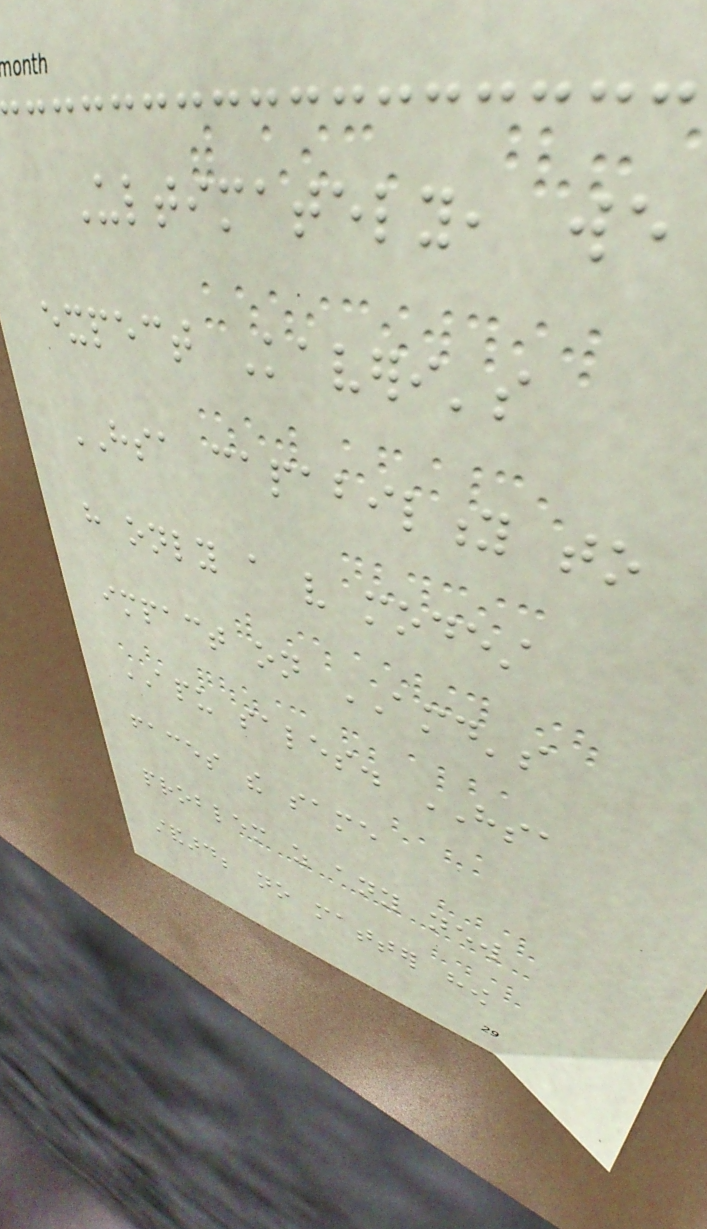Ultimately, we
expect Kaveri's
HSA capability to
have only a very modest
impact on AMD's
APU sales. HSA
faces the same
problem as any new
standard; no matter how
